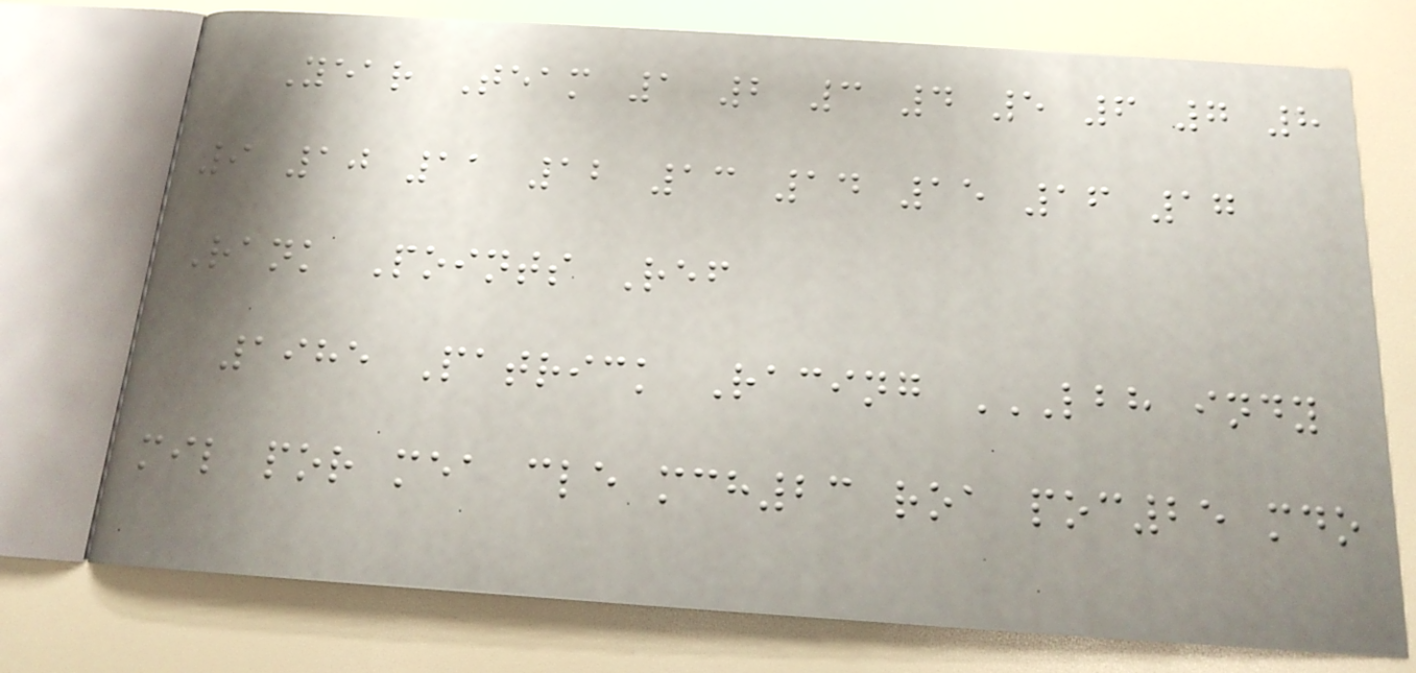Year Team 1 2 3 4 5 6 7 8
9 10 11 12 13 14 15 16 17
Rank Points Ref
1985 Patrick Racing LBH INDY
MIL POR MEA CLE MCH23 ROA POC25 MDO
